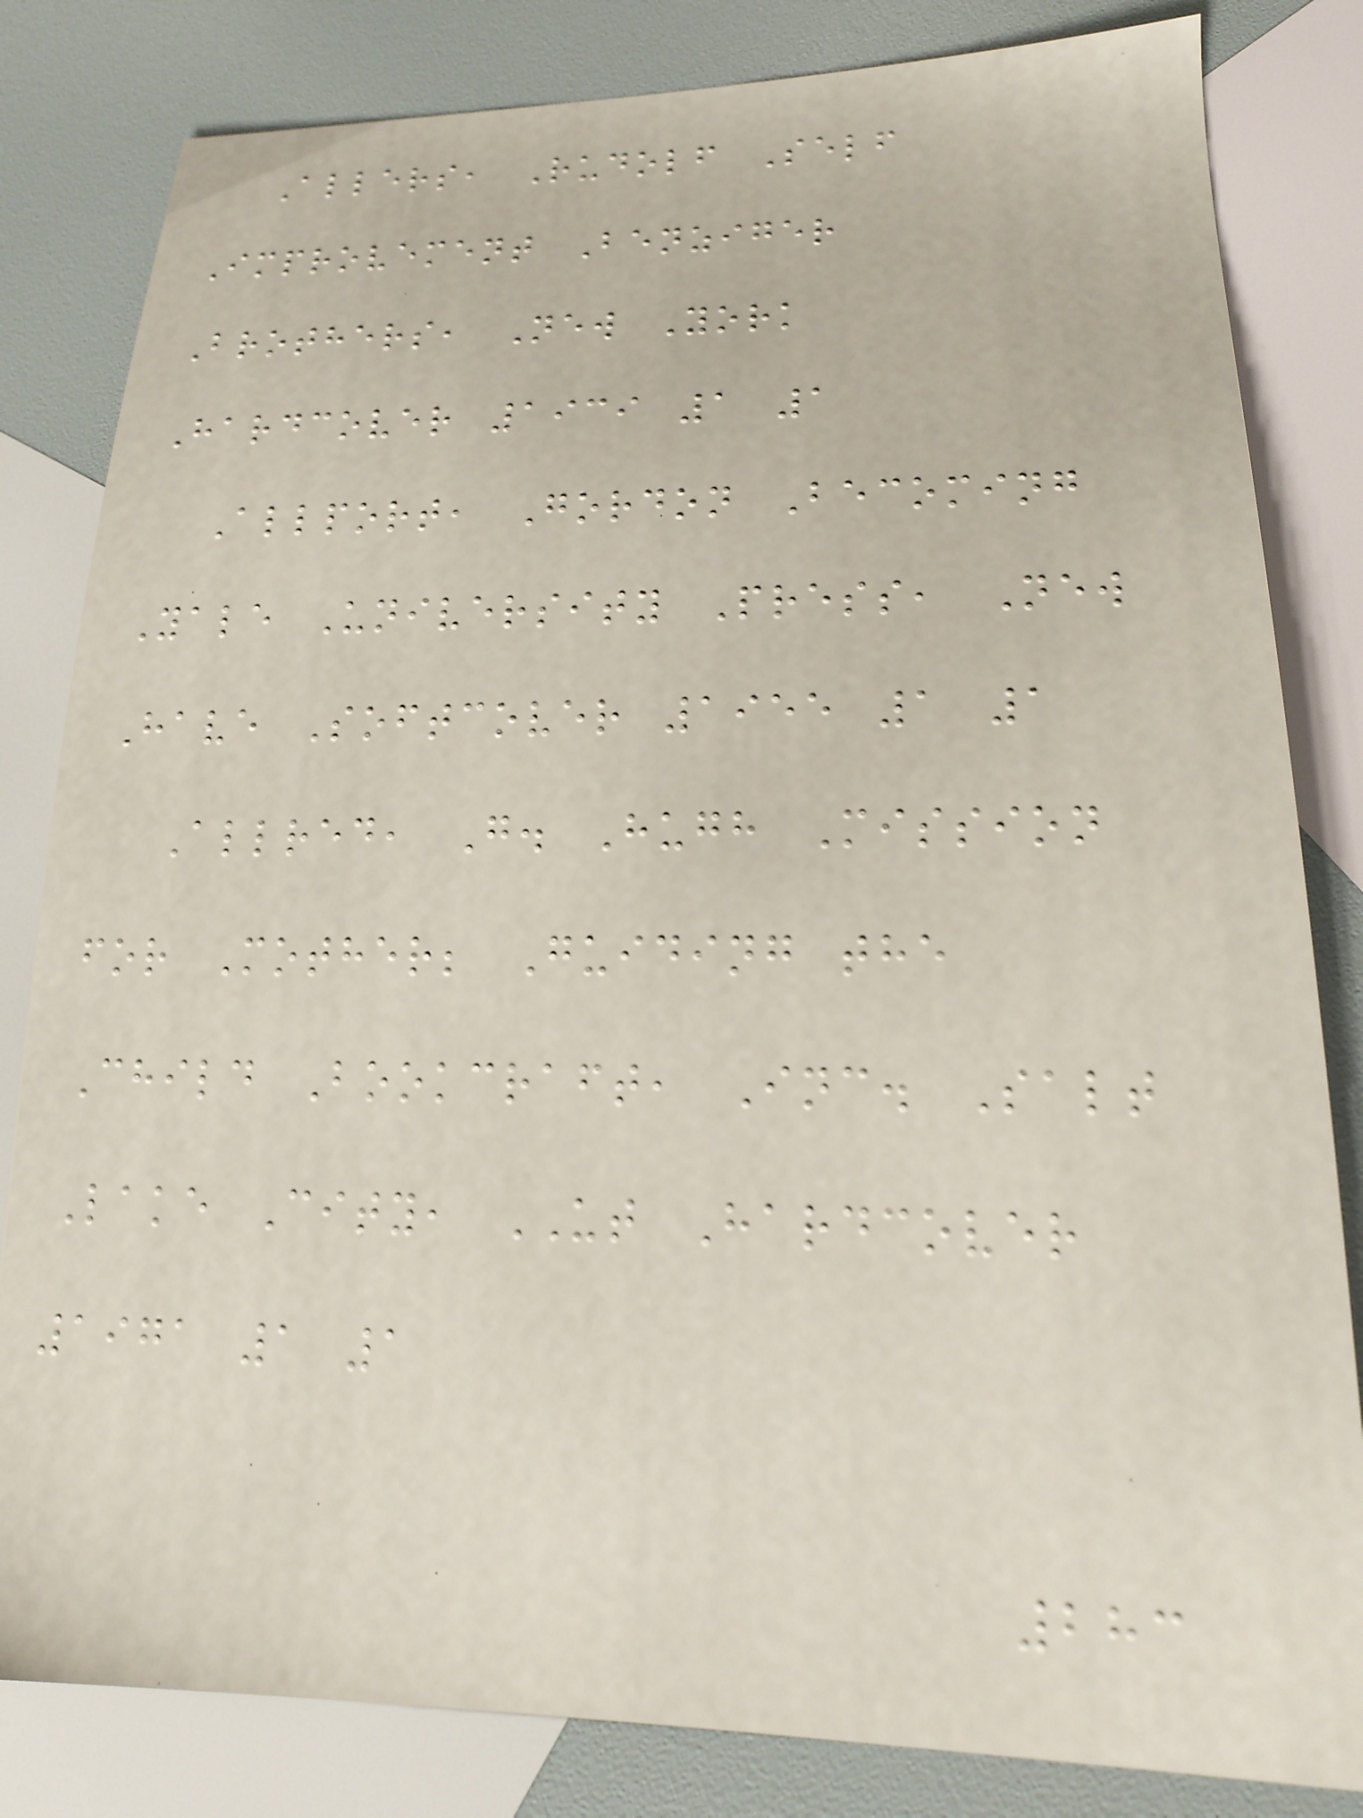Allers, Rudolf Self
Improvement Benziger
Brothers, New York
Hardcover 1939 1 1
Allport, Gordon Becoming
Yale University Press, New
Have Softcover 1955 1 1
Allred, G. Hugh Mission
for Mother; Guiding the
Child Bookcraft, Inc. Salt
Lake City, UT Hardcover
1971 1 1
283
